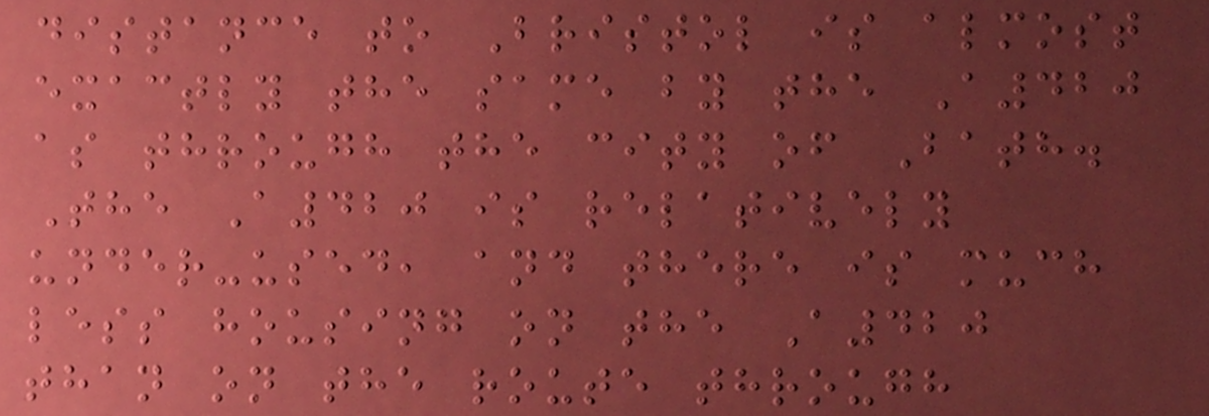distance to Bristol is almost
exactly the same by the A420
as through the city of Bath.
The A420 is relatively
under-used, and there is much
less housing on the A420
than on the route through
